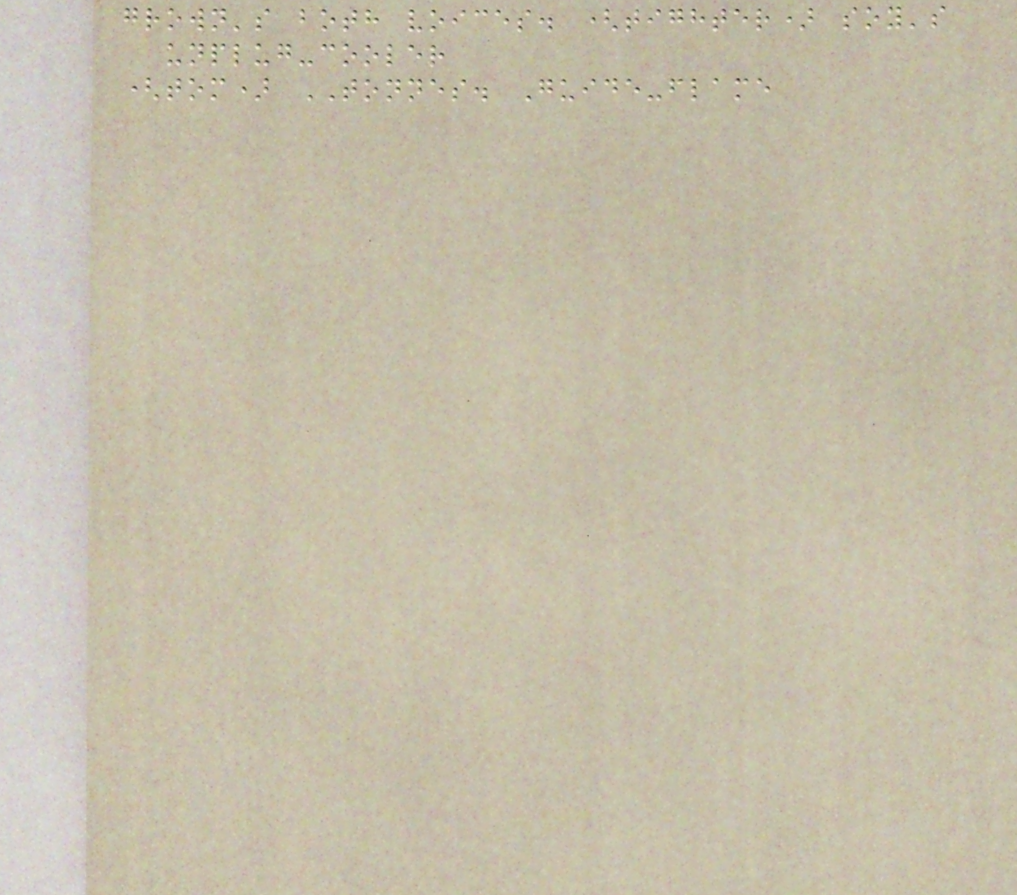grown's both voices. (tighter) soy's
unplug-cooler
(tom) TONNES. Guide-flame
